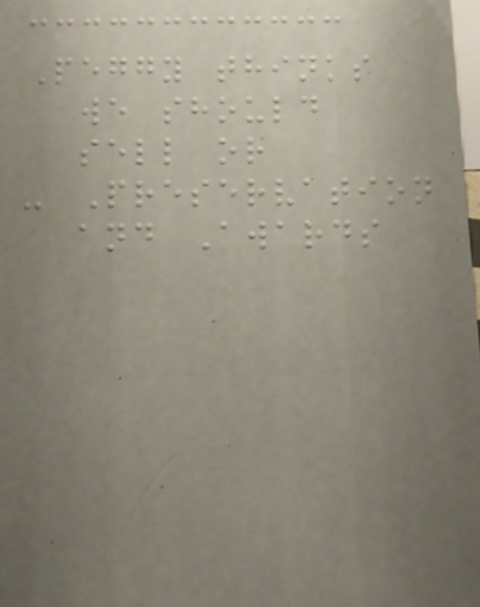Peggy thinks
we should
sell or
- Preservation
and Awards
